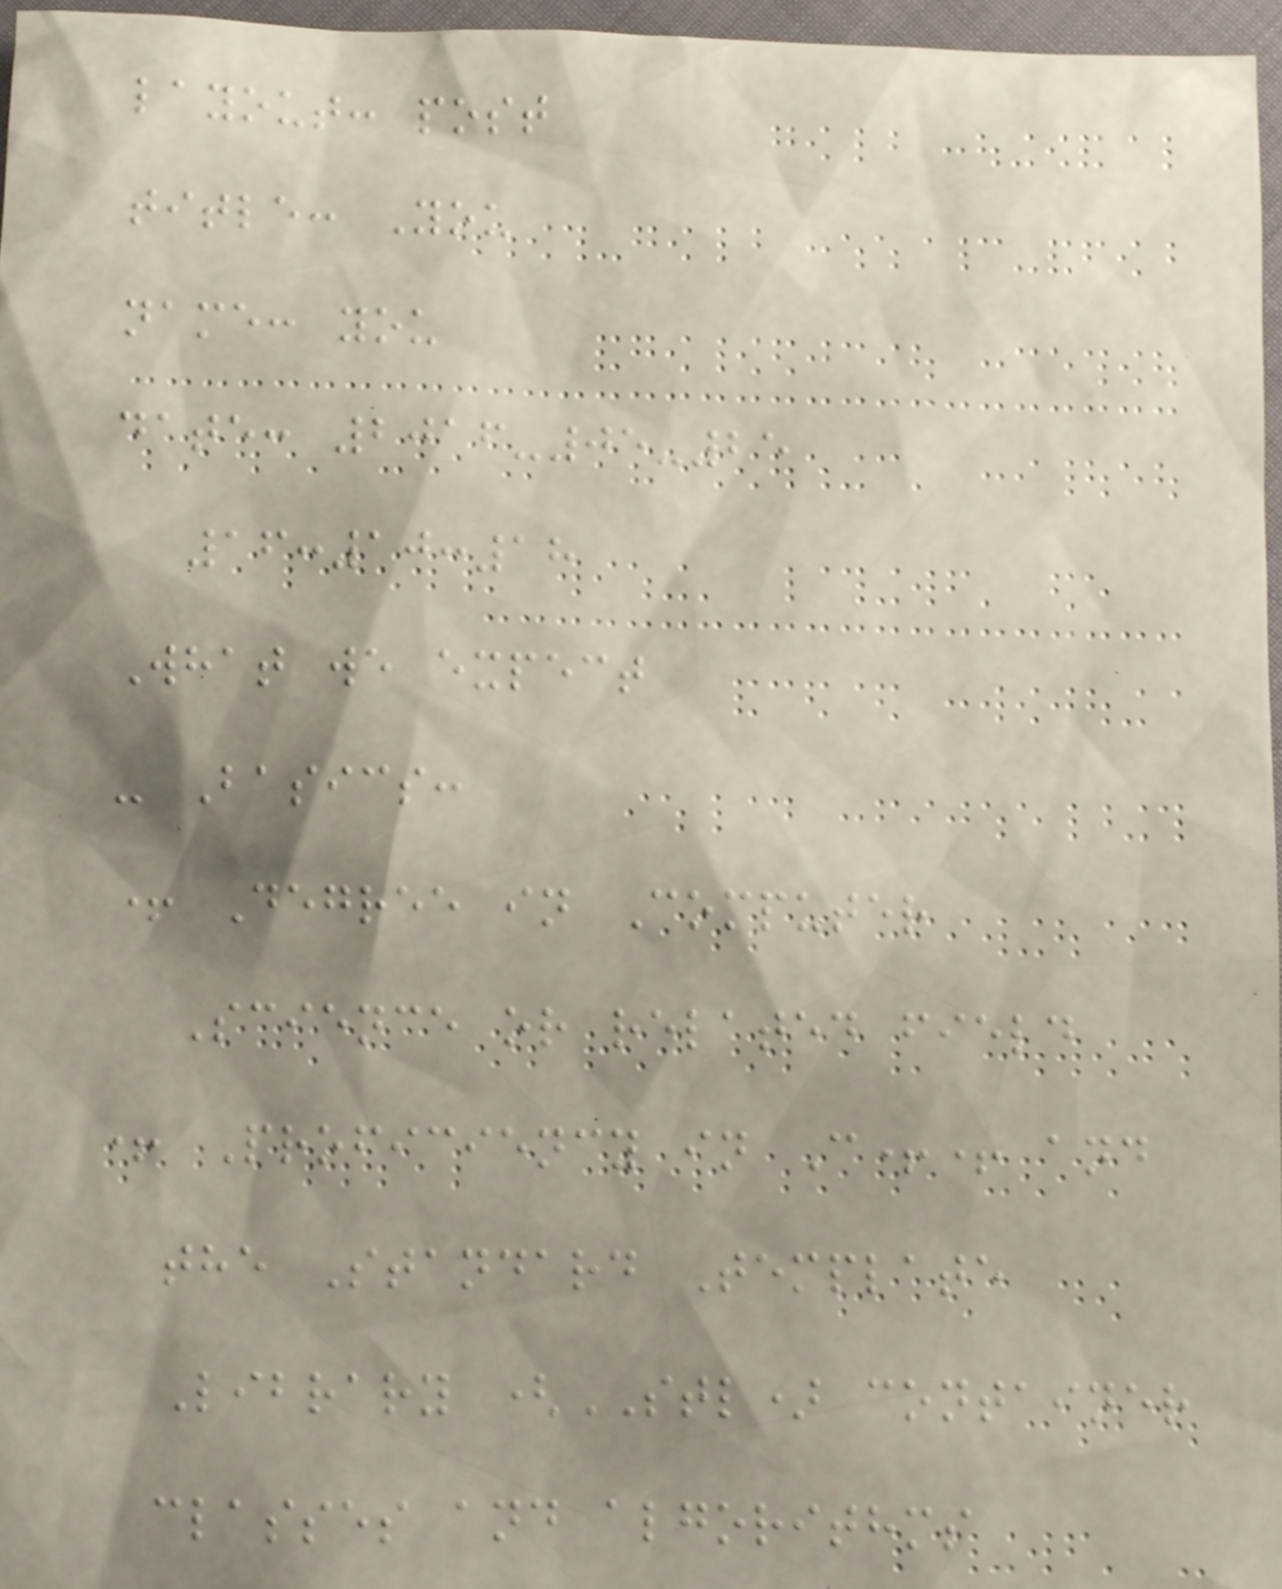layout: post
title: You
name: you
date: 2016-05-25
16:10:18
What we expect
- Basics:
+ Degree in Computer
Science or related field
+ Proficiency in C++ and
the Standard Template
Library (STL) container
classes and algorithms
